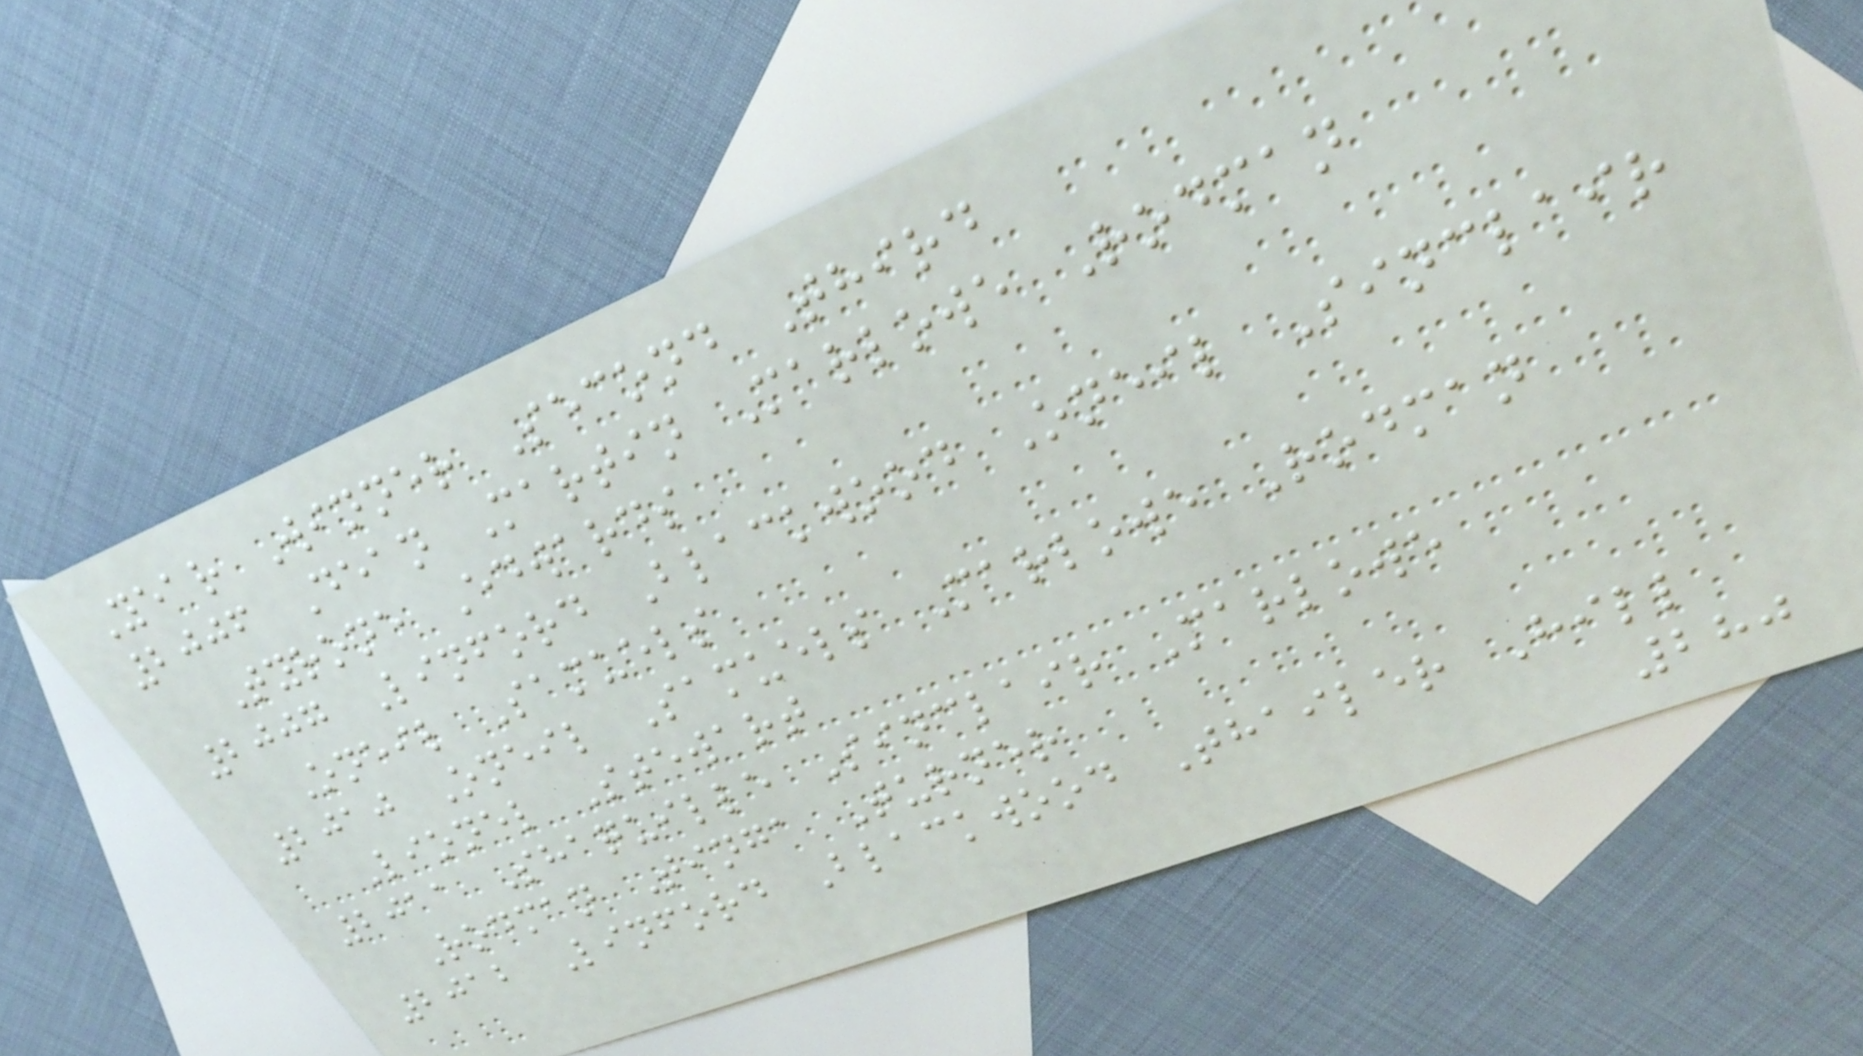Year Winner Second Third
2006 Dean Martin Marlowe Rodman
Tyrone Edwards
2007 Linford Blackwood Oneil Sinclair
Oneil Samuels
2010 Oneil Samuels Marlowe Rodman
Lionel Stewart
2011 Shaquille Sinclair Marlowe
Rodman Tinga Turner
2012 Linford Blackwood Thailer Hill
280
